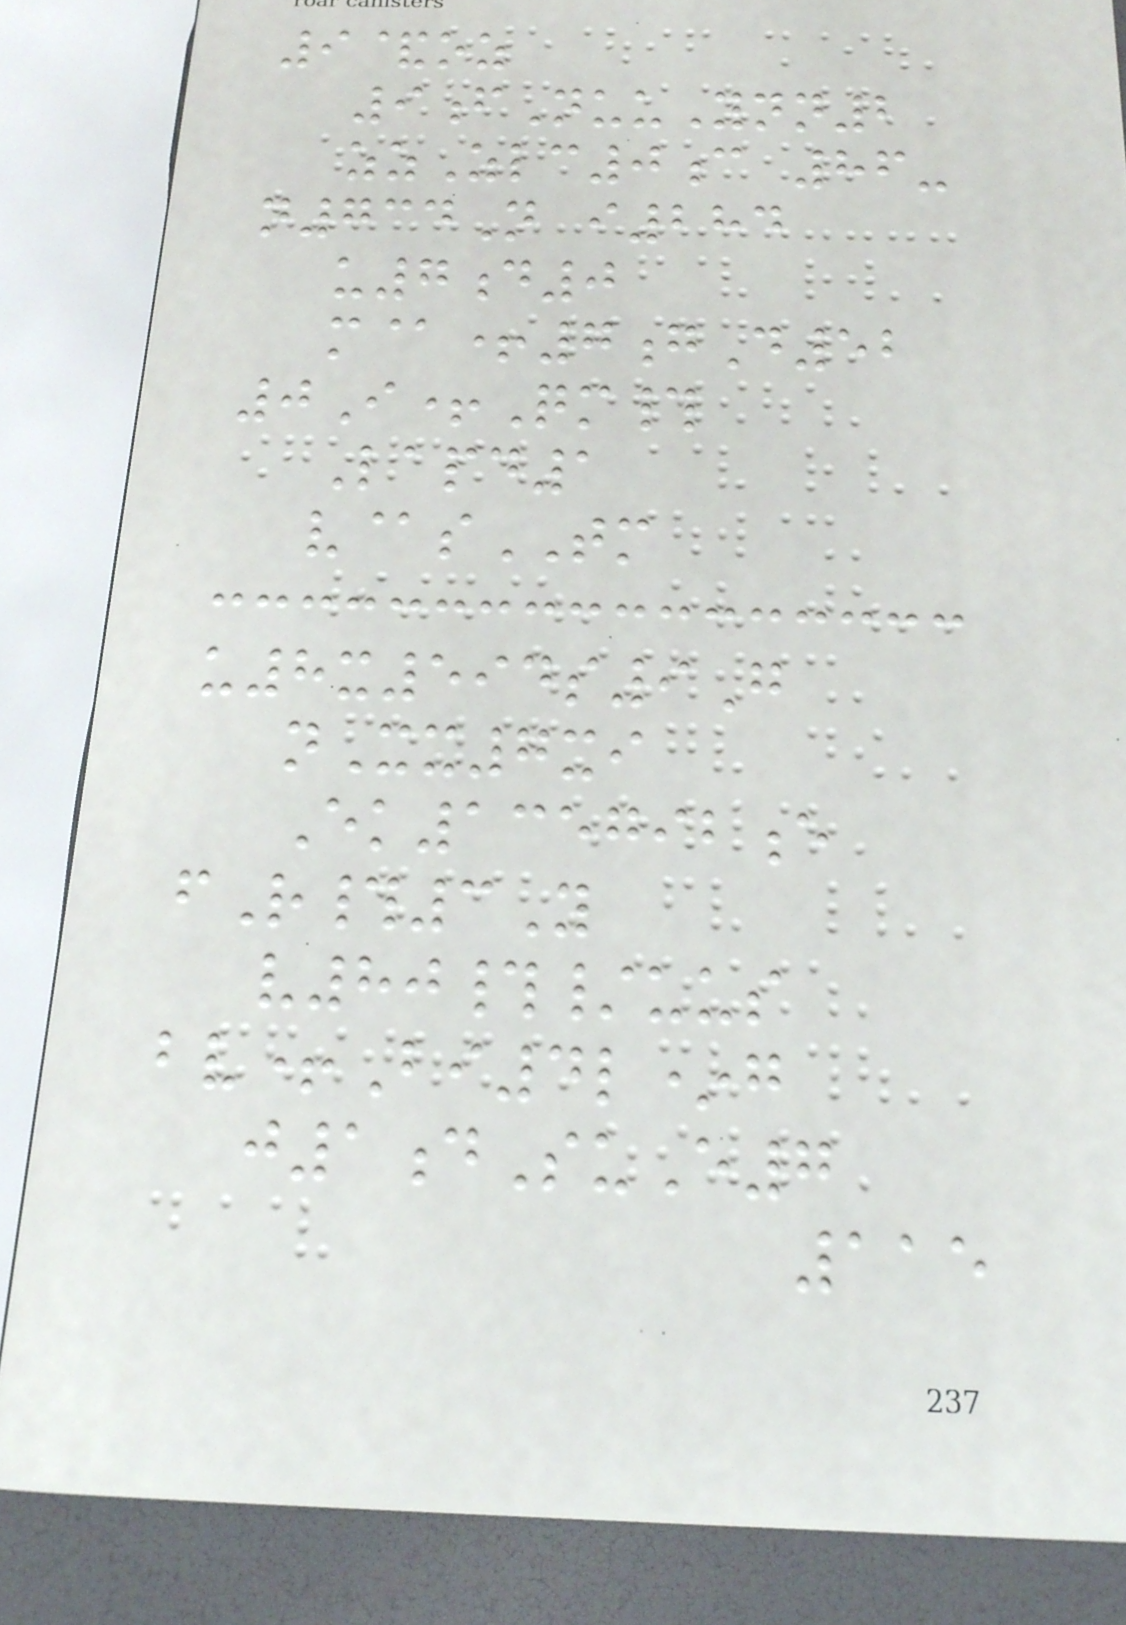9&oz
9fNuuYnn2
zzZlc0c 86-
n734N i284
u7d0
m@+7gD52
0I+Qm#
Lapd1
v@sTM
u8x594s9G
nXx7xi
Ek135792e
fR#3Y
v80#/uus
bv+Bi4l*g
j1dSuE7
115
